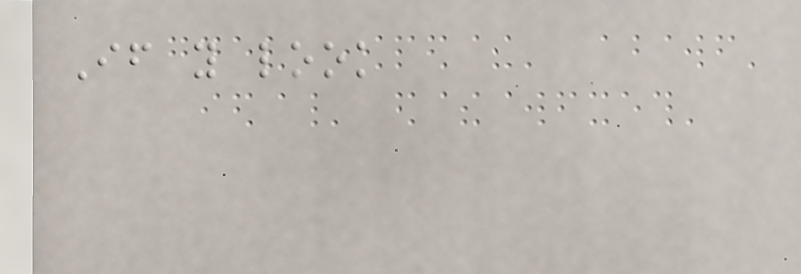If you look
